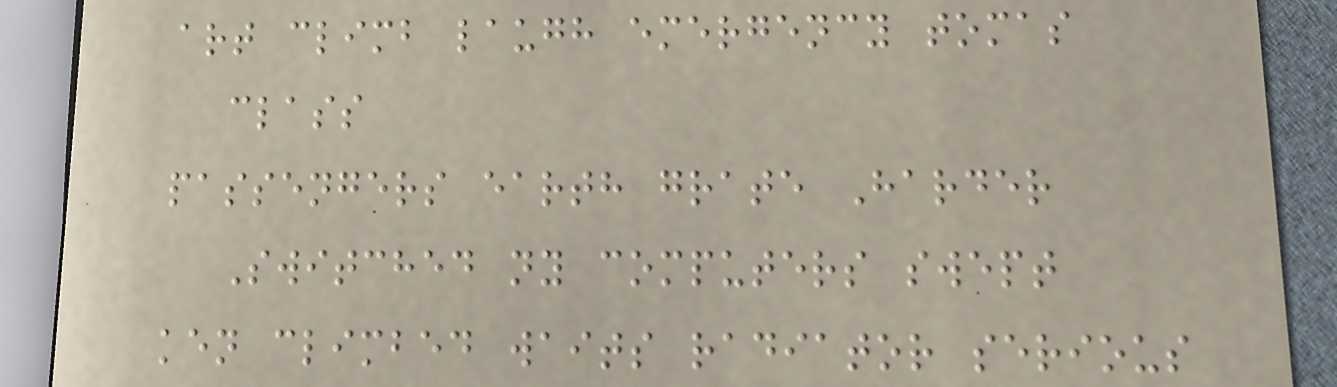art climb laugh emergency tomas
class
passengers earth grate Harder
Switched ny computers swept
ken climbed waits radiator serious
